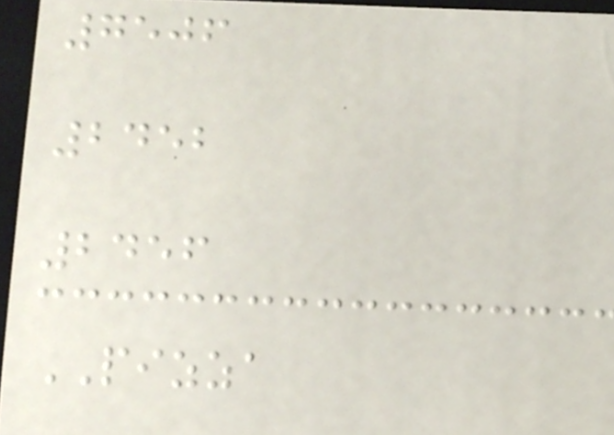7506
2452
2456
PIZZA
